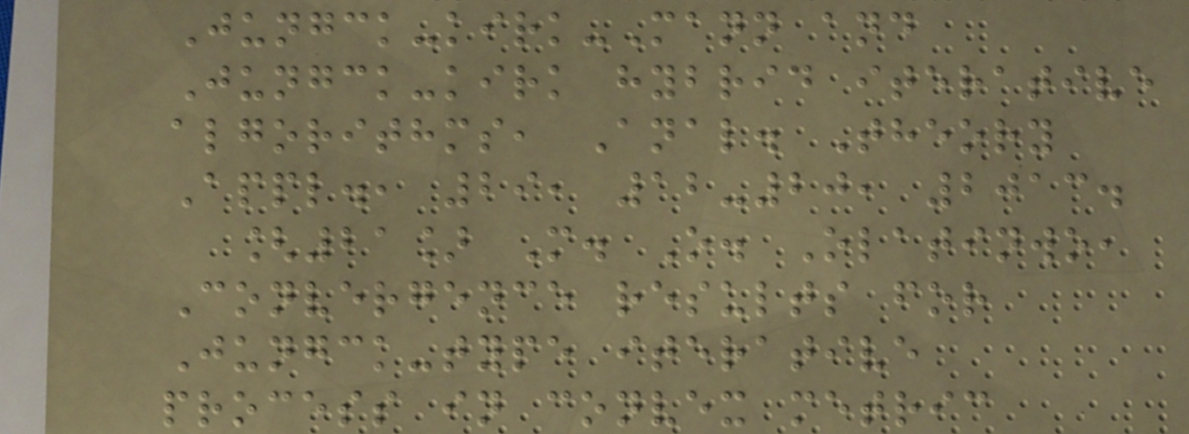Jungck-kirk-Mann and
Jungck-kirk hybrid iterative
algorithms, Anal. Theory
Appl., 29, 12-20, 2013.
[21] M. O. Olatinwo,
Convergence results for
Jungck-type iterative
process in convex metric
